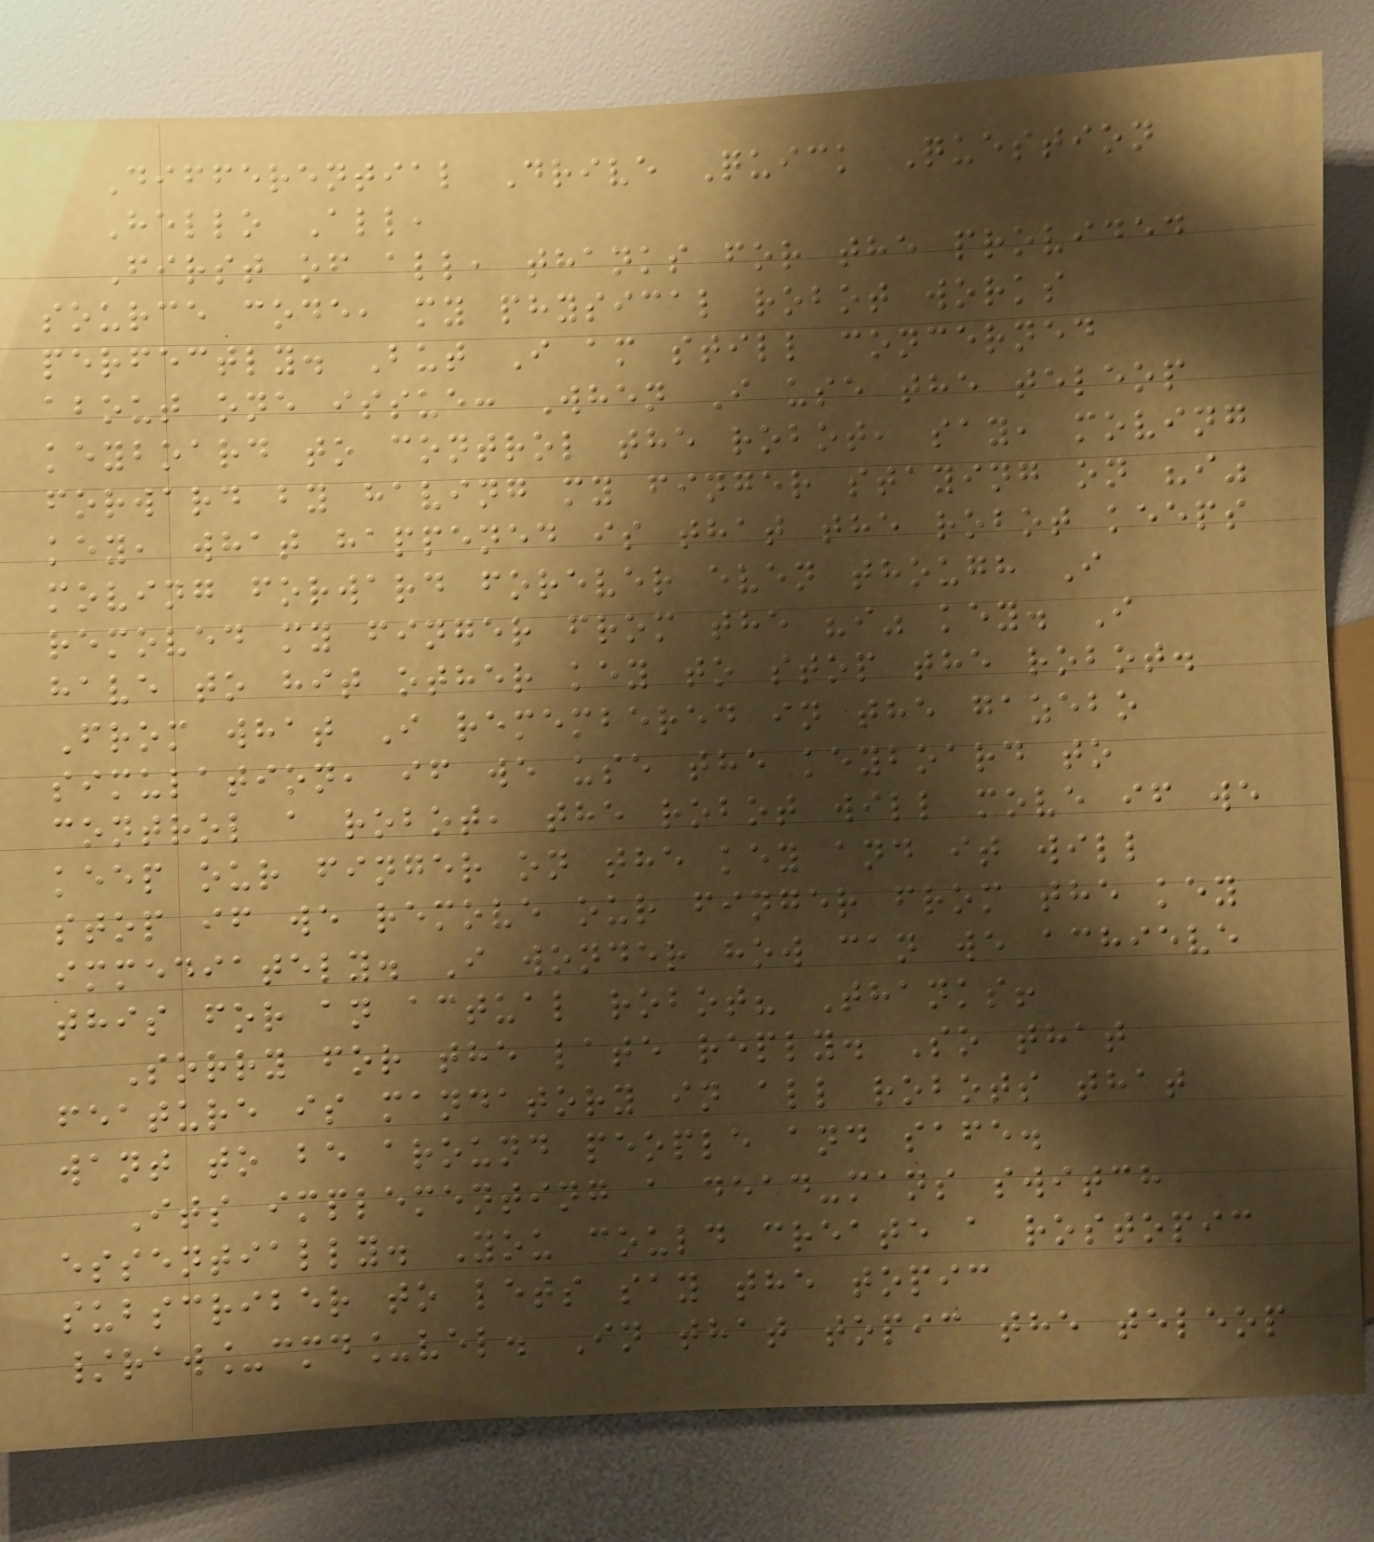Differential Drive Quick Question
Hello All,
First of all, thanks for the provided
source code, my physical robot works
perfectly. But I am still concerned
about one issue: When I use the teleop
keyboard to control the robot, say, moving
forward by having my finger staying on "i"
key, what happened is that the robot keeps
moving forward forever even though I
removed my finger from the "i" key. I
have to hit other key to stop the robot.
From what I remembered in the gazebo
simulation, if we use the keyboard to
control a robot, the robot will move if we
keep our finger on the key and it will
stop if we remove our finger from the key
immediately. I wonder how can we achieve
this for an actual robot? Thanks!
Sorry for the late reply. So that
feature is mandatory in all robots that
want to be around people and safe.
Its implementing a dead-mans switch
essentially. You could create a rostopic
subscriber to lets say the topic
/raw_cmd_vel. In that topic the teleop
